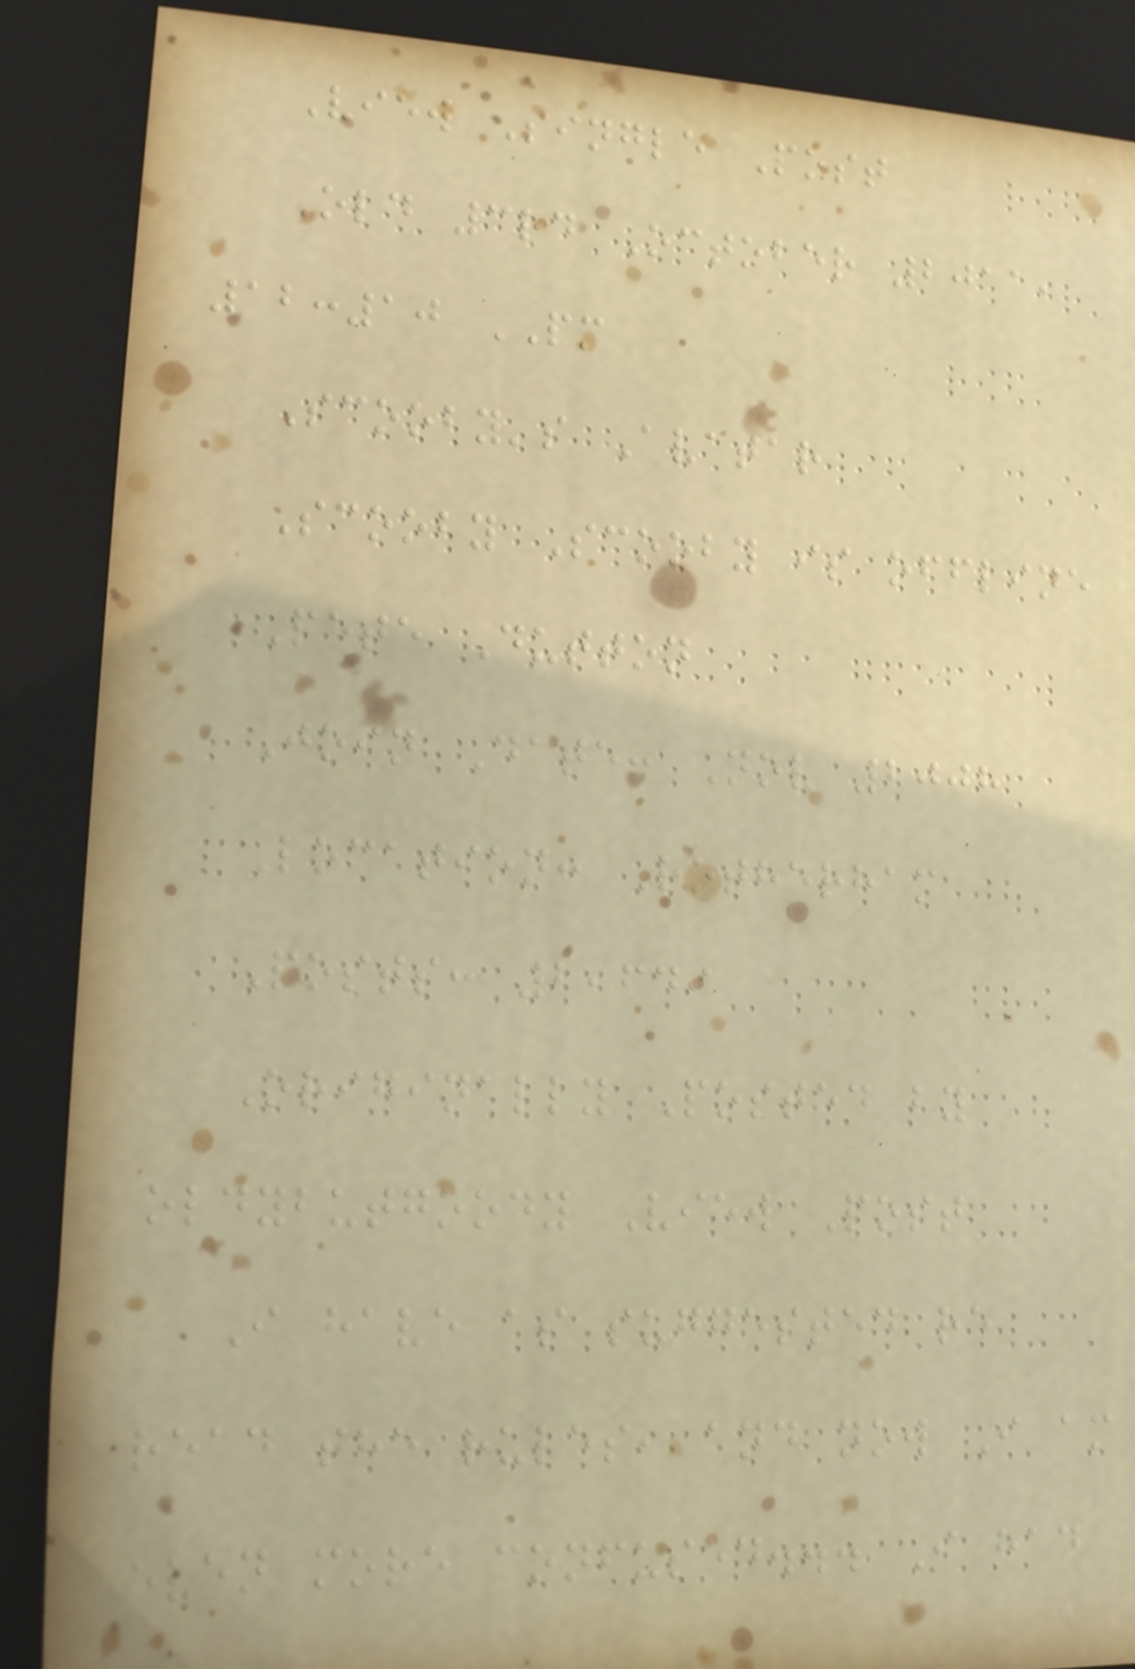View Single Post
Old 3rd October 2011,
12:10 PM
Scooby's Avatar
Scooby Scooby is offline
Pete Dutton
Join Date: Nov 2008
Location: Rotherham
Posts: 2,649
Originally Posted by
oldybutgoody View Post
I have as suggested re
read the rules, and now I am
even more confused... I had
